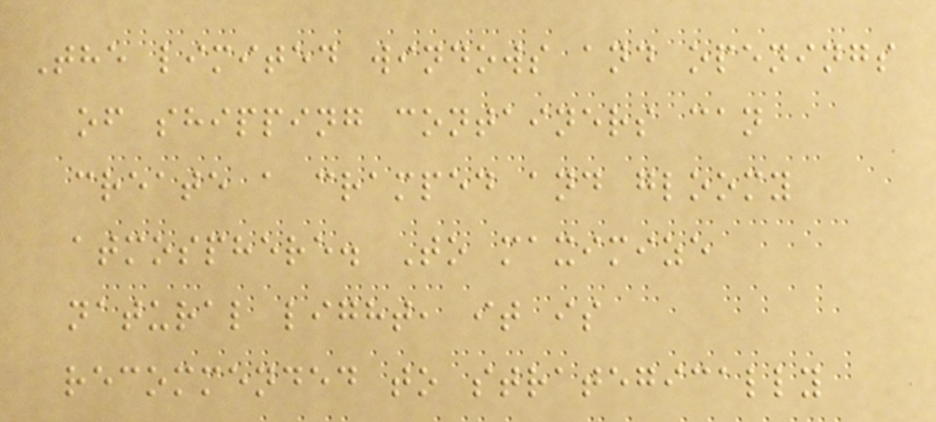The limited windows and openings
of shipping containers can
create a cramped and gloomy
atmosphere. To maximize
natural light, it is
recommended to strategically
